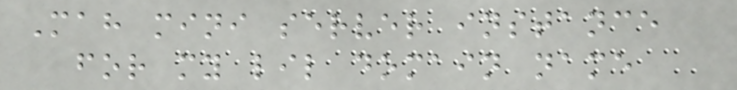Mah mini server instance
for my lil domain name
